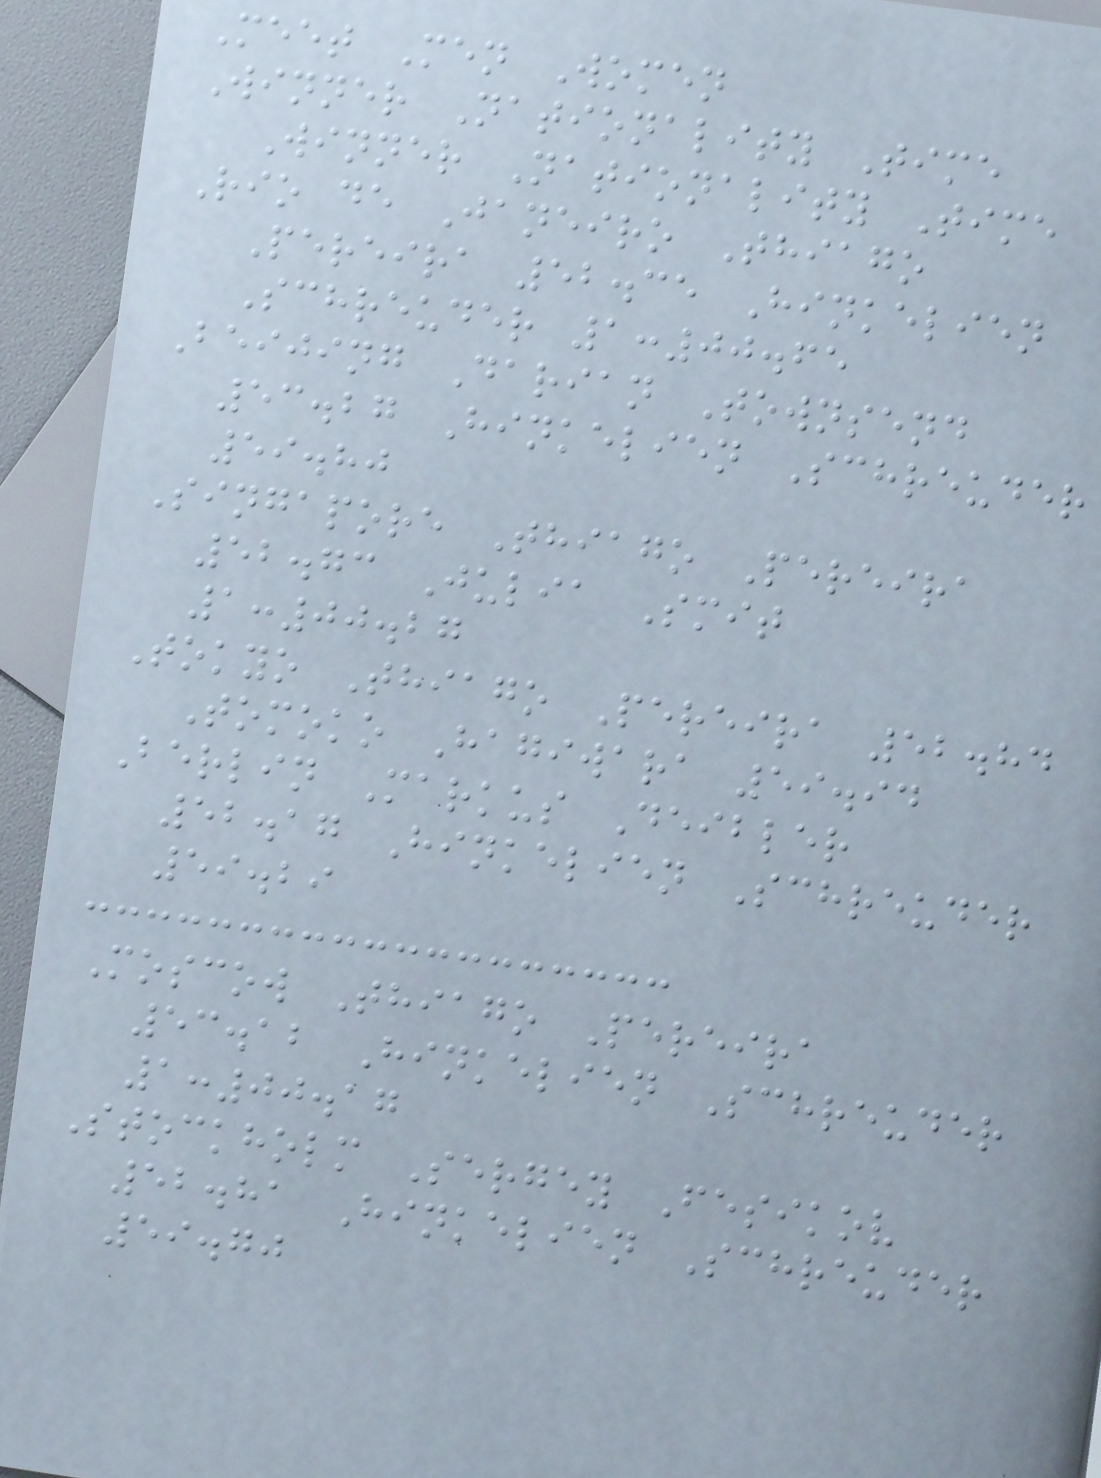Meet Men Women
Winner Nationality Time
Winner Nationality Time
Rio de Janeiro Thiago
Pereira 52.35 Hinkelien
Schreuder 1:00.65
Beijing Darian Townsend
53.27 Hinkelien Schreuder
59.80
Singapore Thiago Pereira
52.73 Julia Smit
1:00.27
Tokyo Thiago Pereira 52.84
Tomoko Hagiwara 59.94
Berlin Markus Deibler
52.17 Hinkelien Schreuder
59.29
Moscow Thiago Pereira
53.12 Hinkelien Schreuder
1:00.17
Stockholm Sergey Fesikov
52.81 Hinkelien Schreuder
59.70
